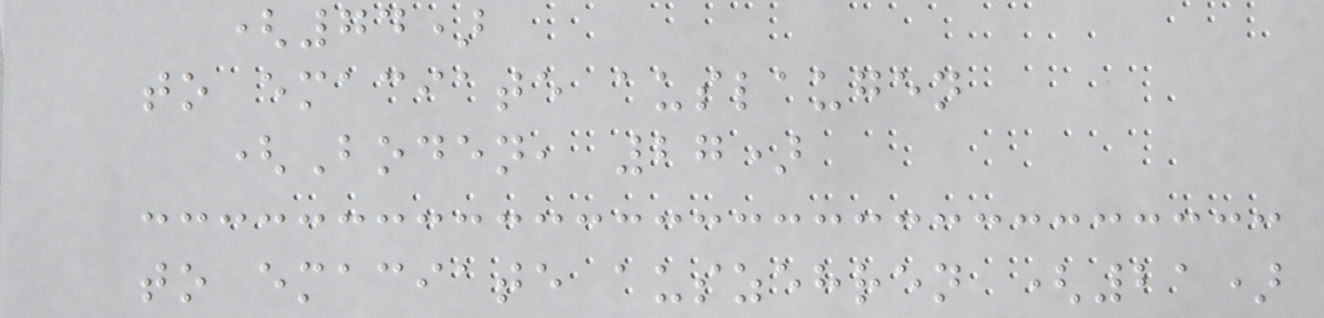(74)
to emaciate auslaugen
(Boden, 27)
to emaciate auszehren (21)
